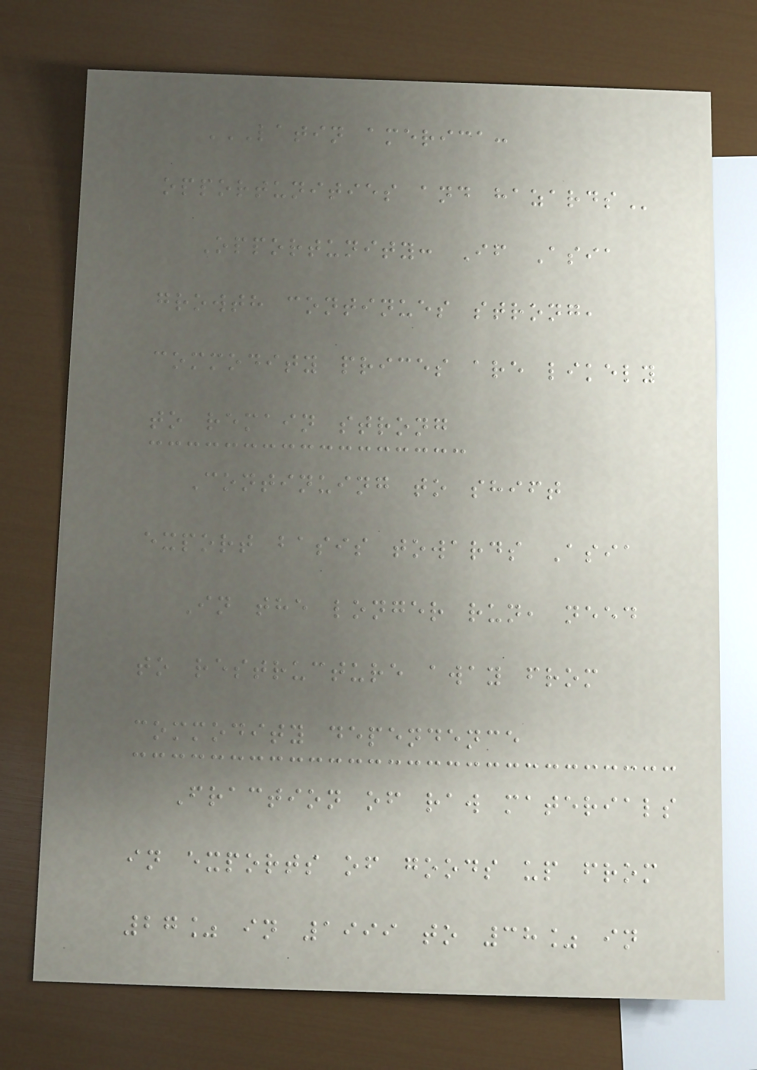LATIN AMERICA:
OPPORTUNITIES AND HAZARDS
Opportunity: If Asia
growth continues strong,
commodity prices are likely
to remain strong
Continuing to shift
export basis towards Asia
In the longer run, need
to restructure away from
commodity dependence
Fraction of raw materials
in exports of goods up from
27% in 1999 to 38% in
